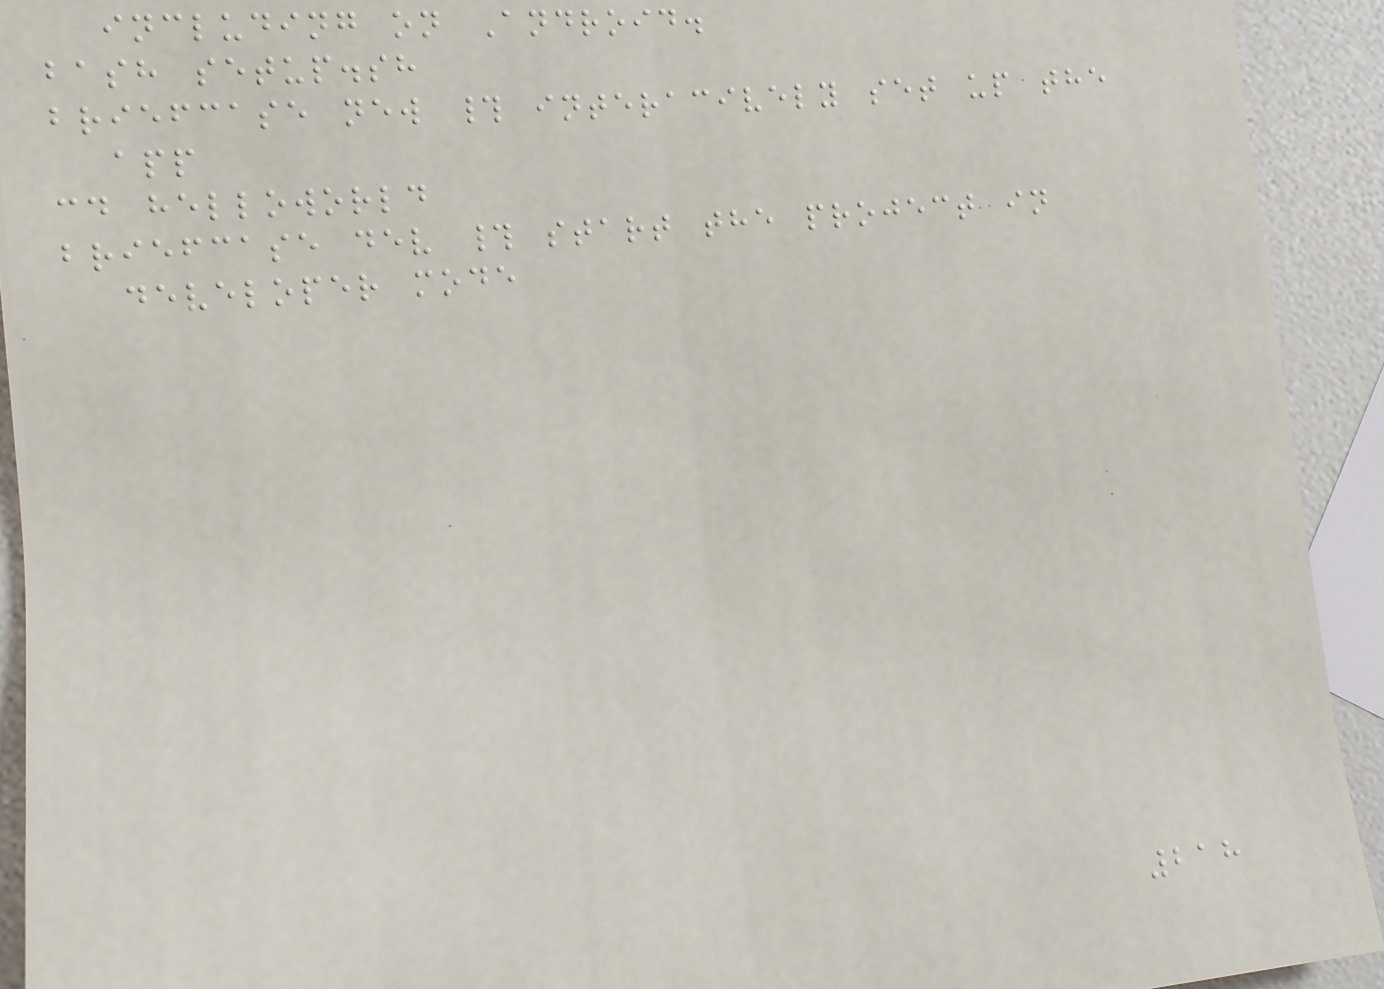including on Android.
bash setup.sh
briefcase new # interacively set up the
app
cd helloworld
briefcase dev # start the project in
developer mode
218
